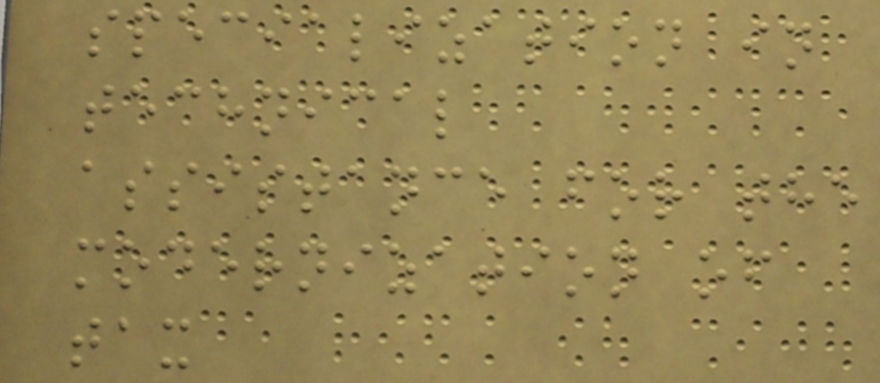specialization in
technical
assistance for the
modernization of
tax
